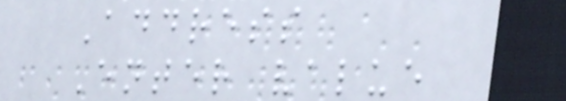Address
Enter value
